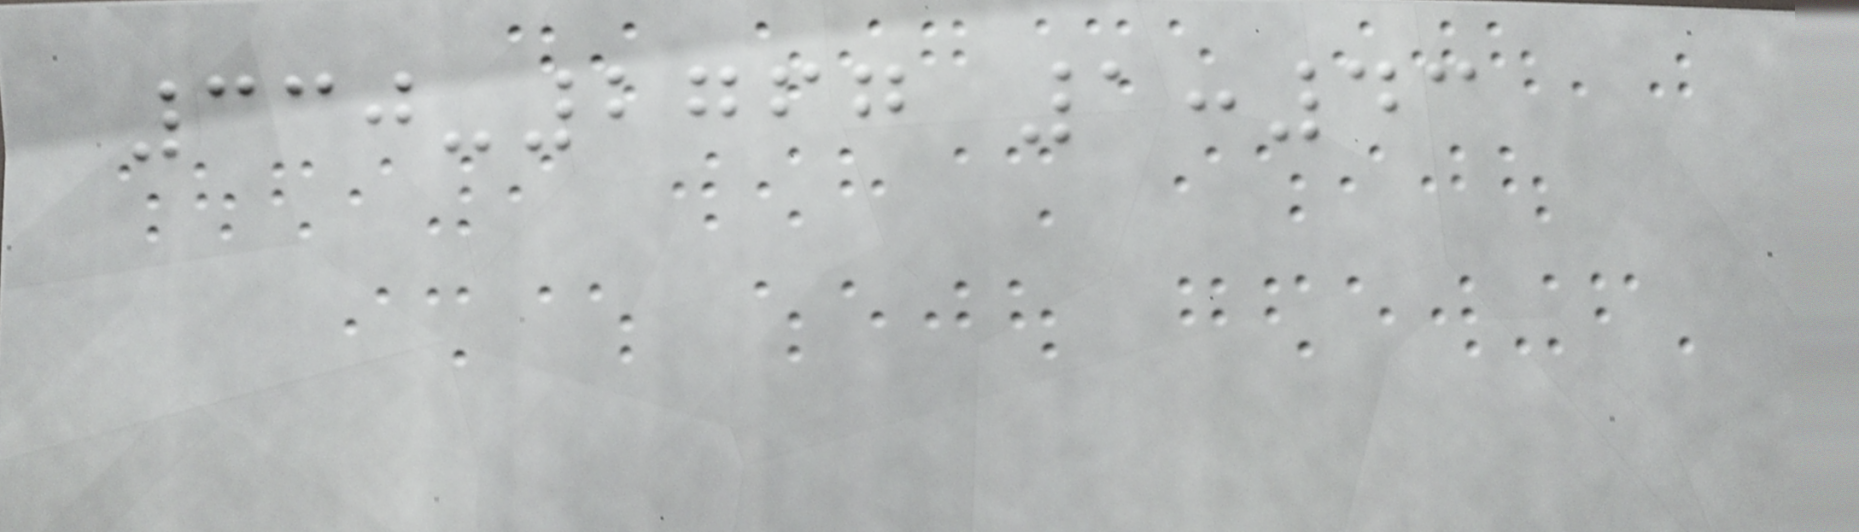330-2767 1:43
